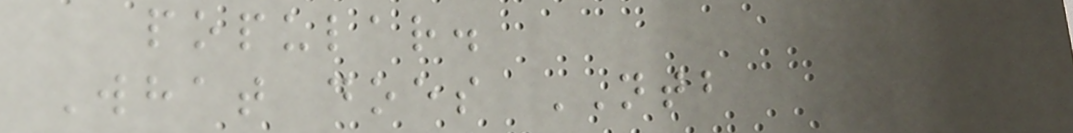popular.
What does NTB
